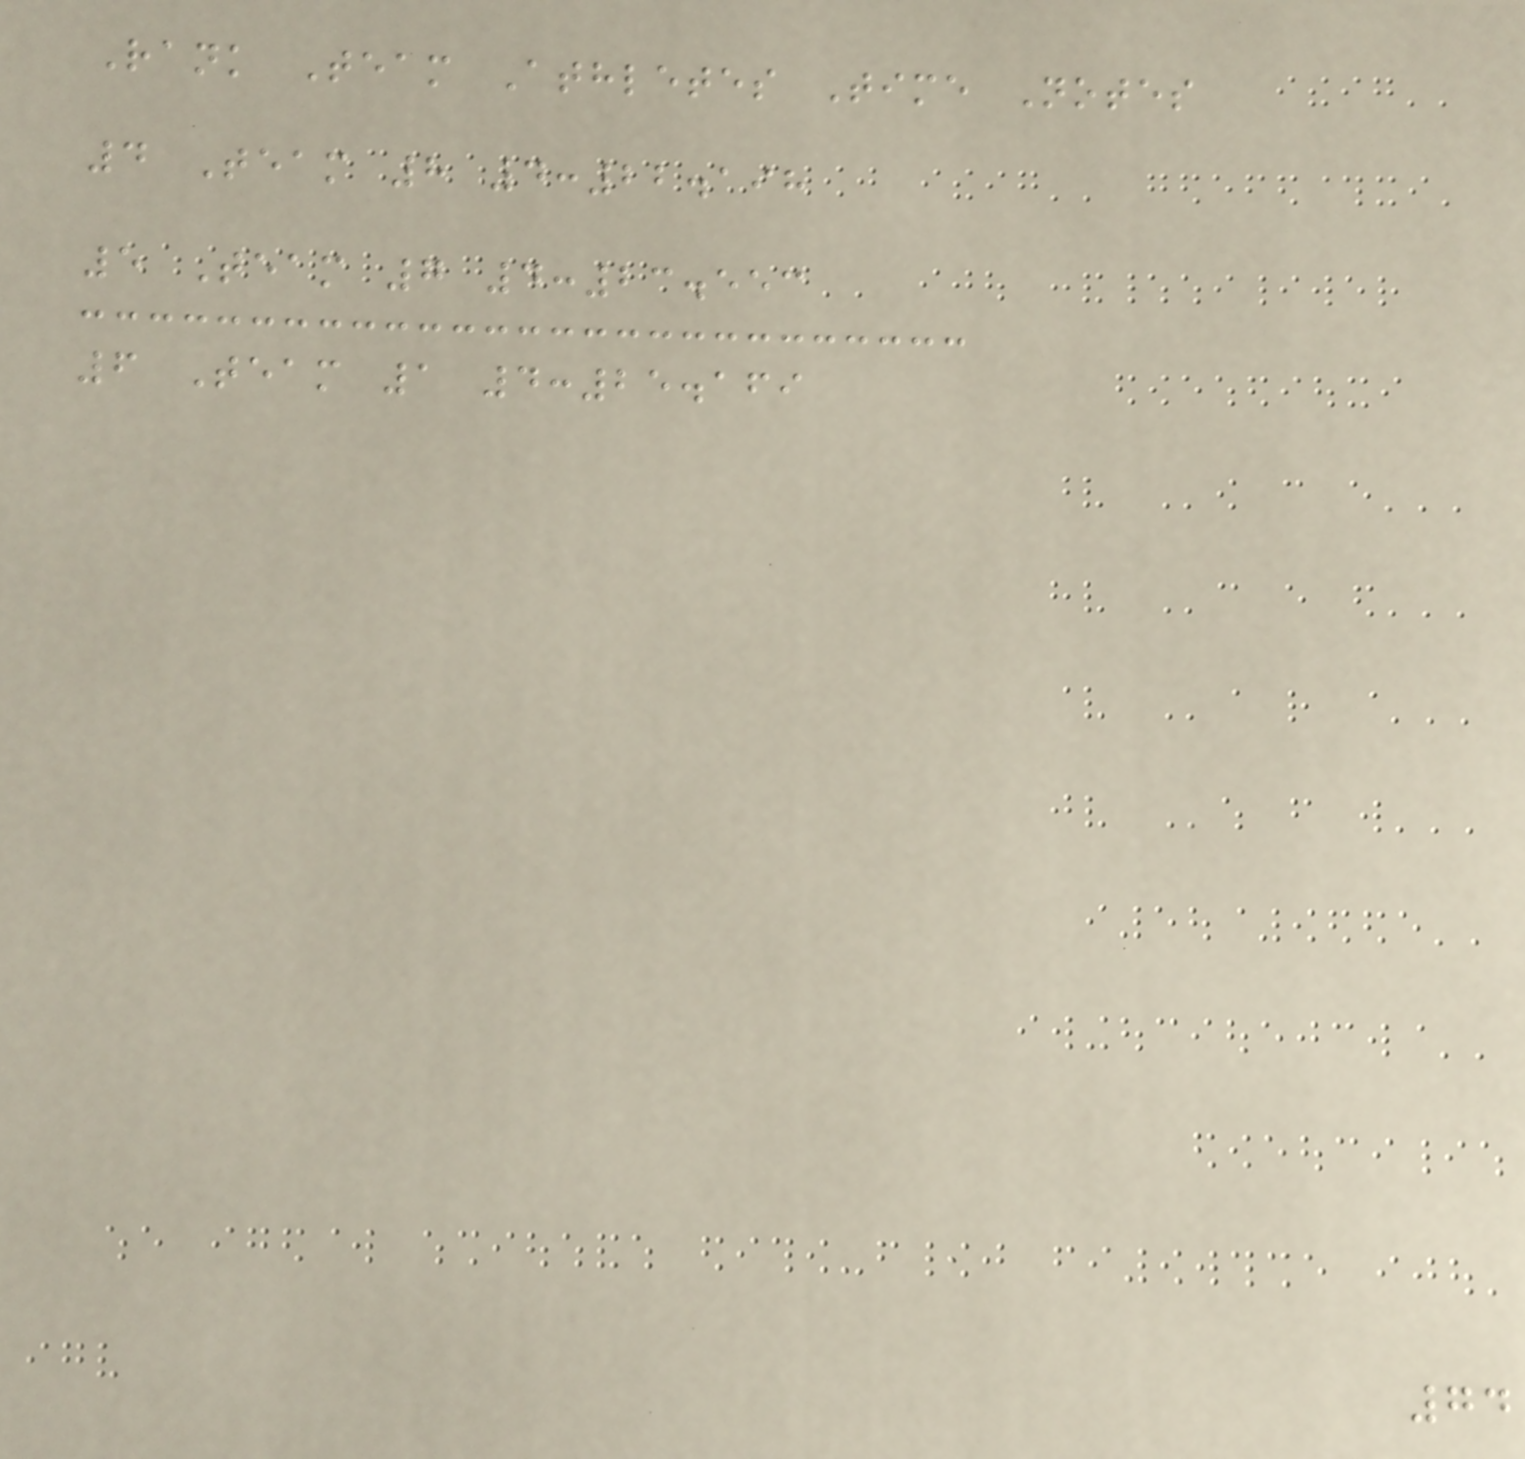Rank Team Athletes Time Notes
4 Team 8 4:22.198
5 Team 7 4:23.553
6 Team 1 4:25.169
74
